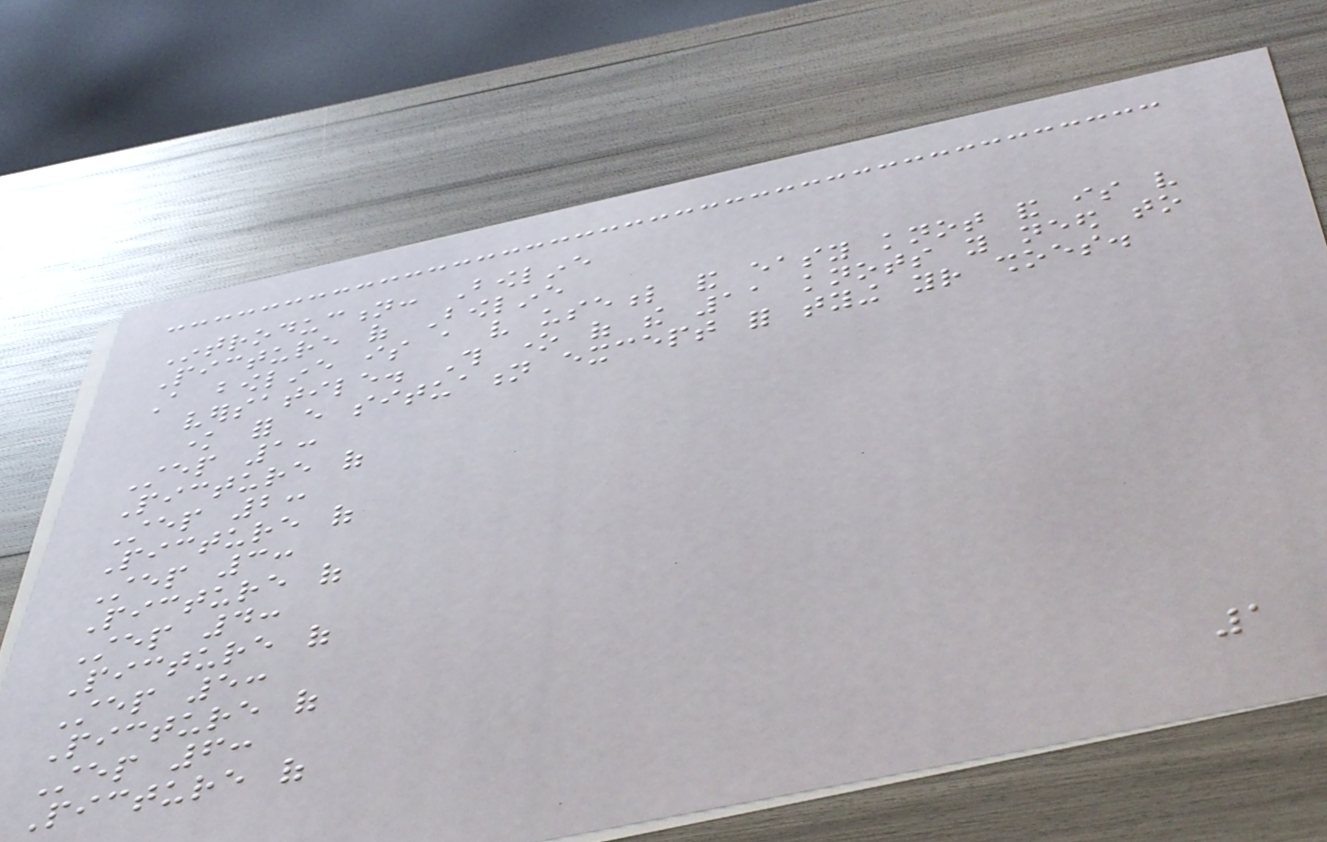Introduction: Bowline
Picture of Bowline
A bowline is a very useful and easy knot and is very
versatile. This one of the 11 knots you need to
know for every situation except for tying your shoes.
Step 1:
Picture of
Step 2:
Picture of
Step 3:
Picture of
Step 4:
Picture of
Step 5:
Picture of
Step 6:
Picture of
1
